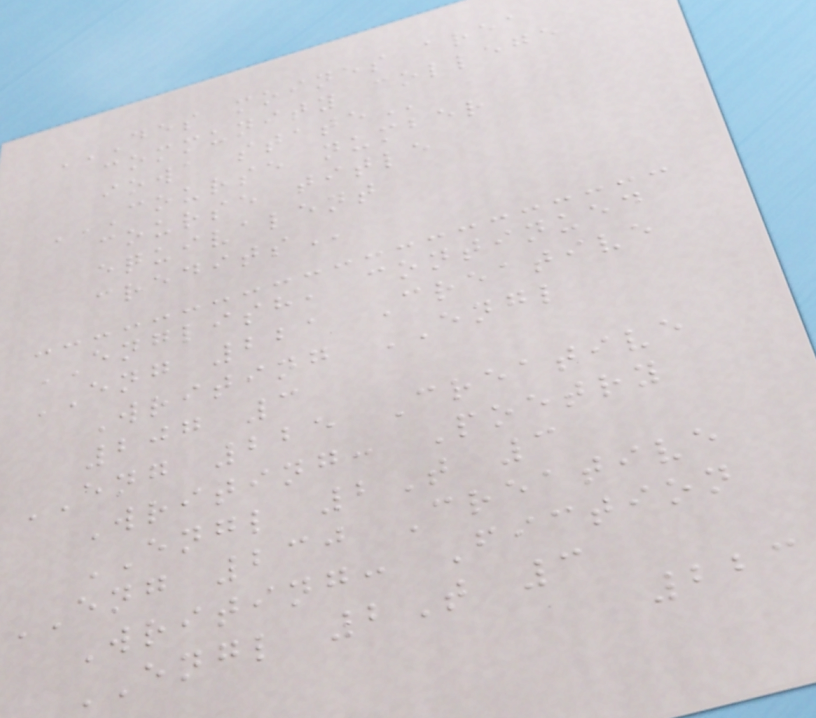DES MOINES AREA
COMMUNITY COLLEGE
IOWA STATE
COURSE NUMBER
COURSE TITLE
EQUIVALENT
CREDITS
ENGLISH, continued
ENG 221 Creative
Writing ENGL
207 3
ENG 225 Creative
Writing: Poetry
ENGL 2T 3
ENG 230 Creative
Writing: Fiction
ENGL 2T 3
223
